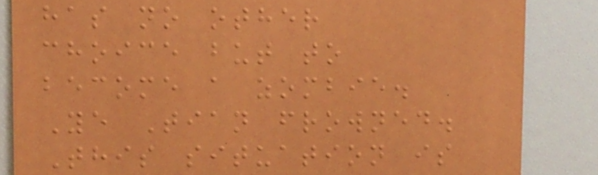has no other
choice but to
become a zombie.
Ye Tian frowned.
This situation is
